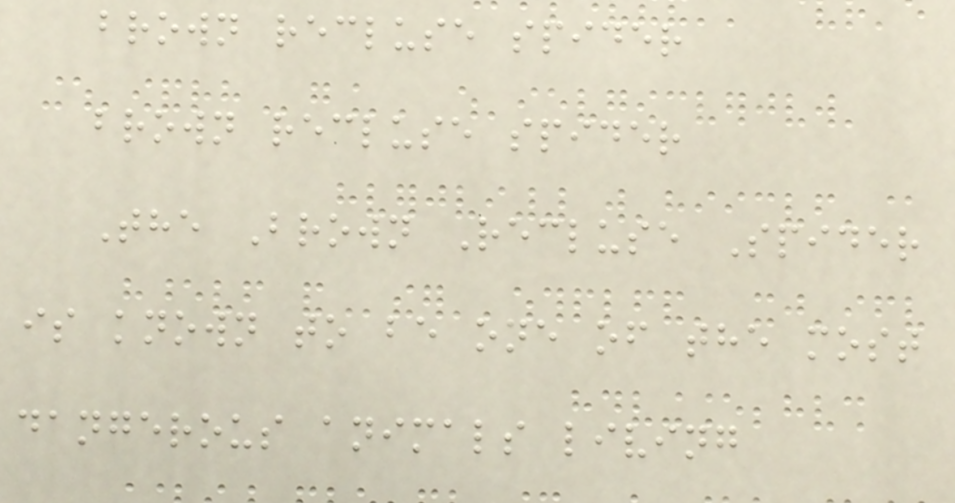brown recluse spider
brown recluse spider
The Brown Recluse Spider
is known to be one of the most
dangerous animals living
